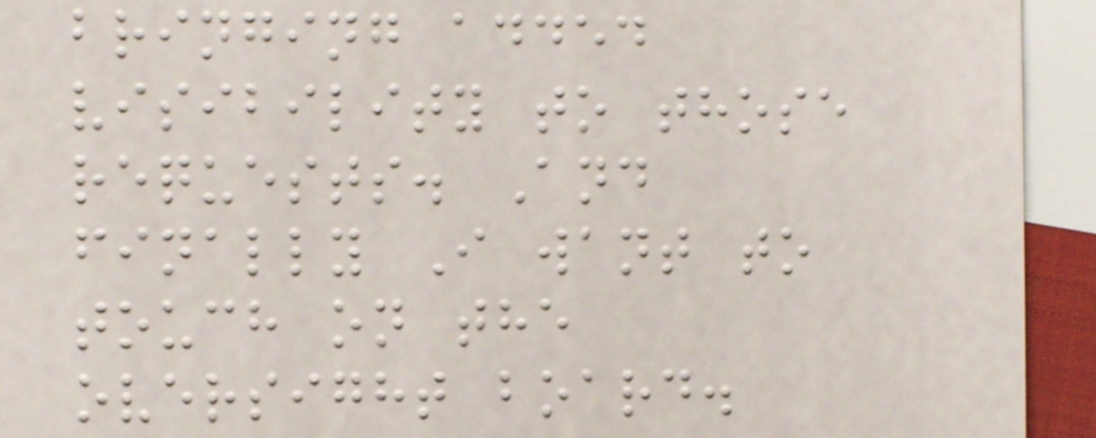bringing added
visibility to those
requests. And
finally I want to
touch on the
oversight board.
